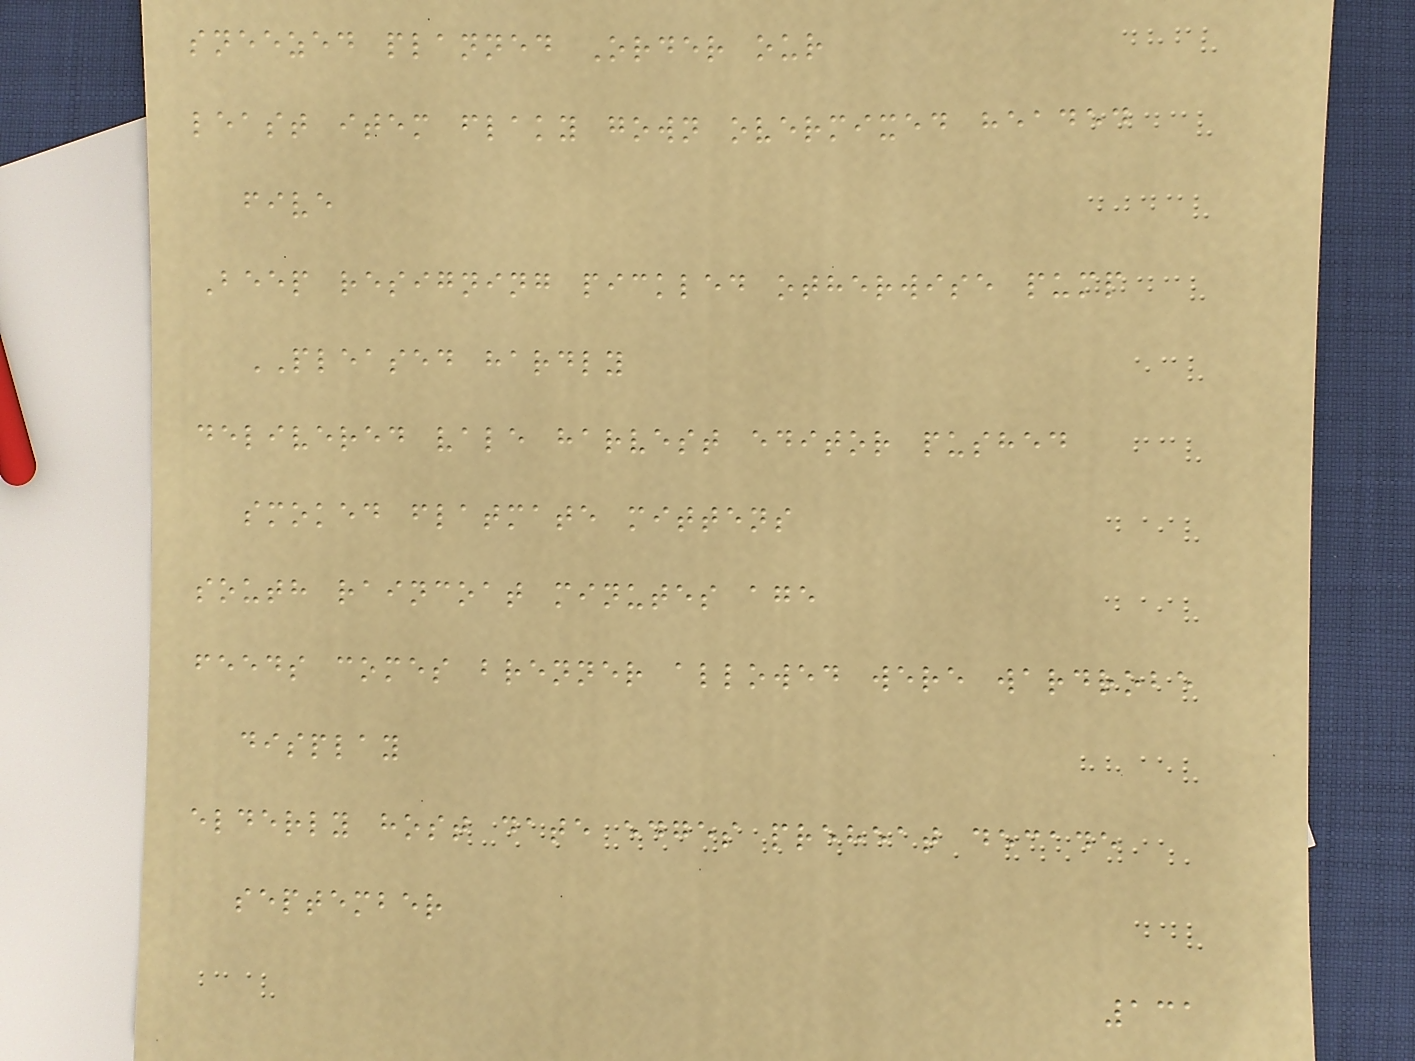sneezed planned Order our
least item flaky gown overmixed headed
five
Beep resigning pickled otherwise pump
PLEASED hardly
delivered vale harvest editor pushed
smoked flatmate mittens
south raincoat minutes age
feeds comes brenner allowed were wardrobe
display
elderly host date edges preheat decade
september
131
